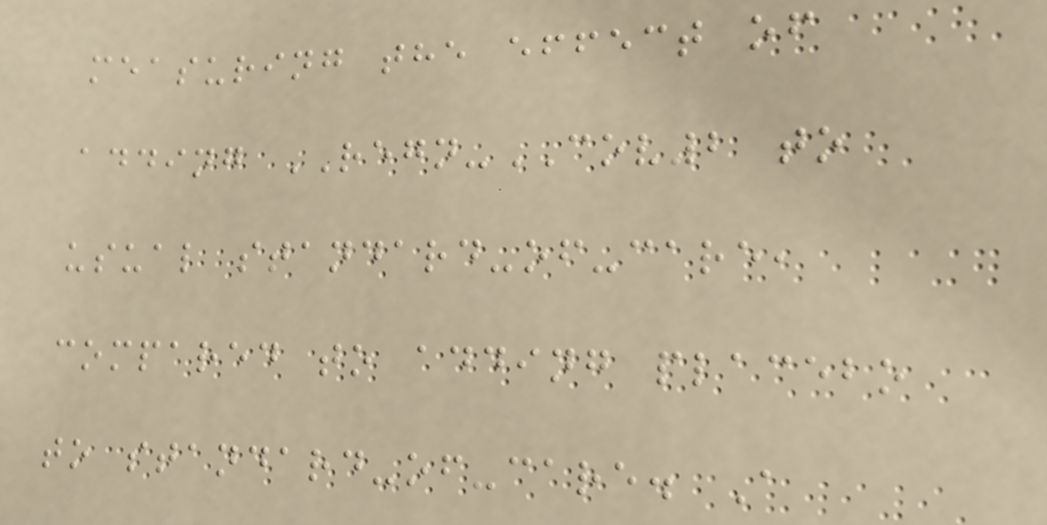measuring the effect of
adding REGN-COV2 to
usual standard-of-care,
compared to adding placebo
to standard-of-care. A
